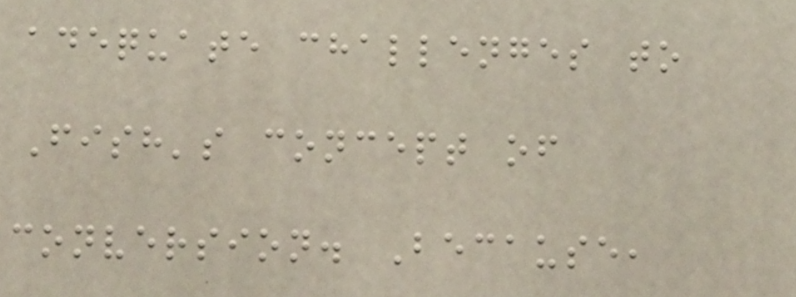adequate challenges to
Fish's concept of
conversion. Because,
